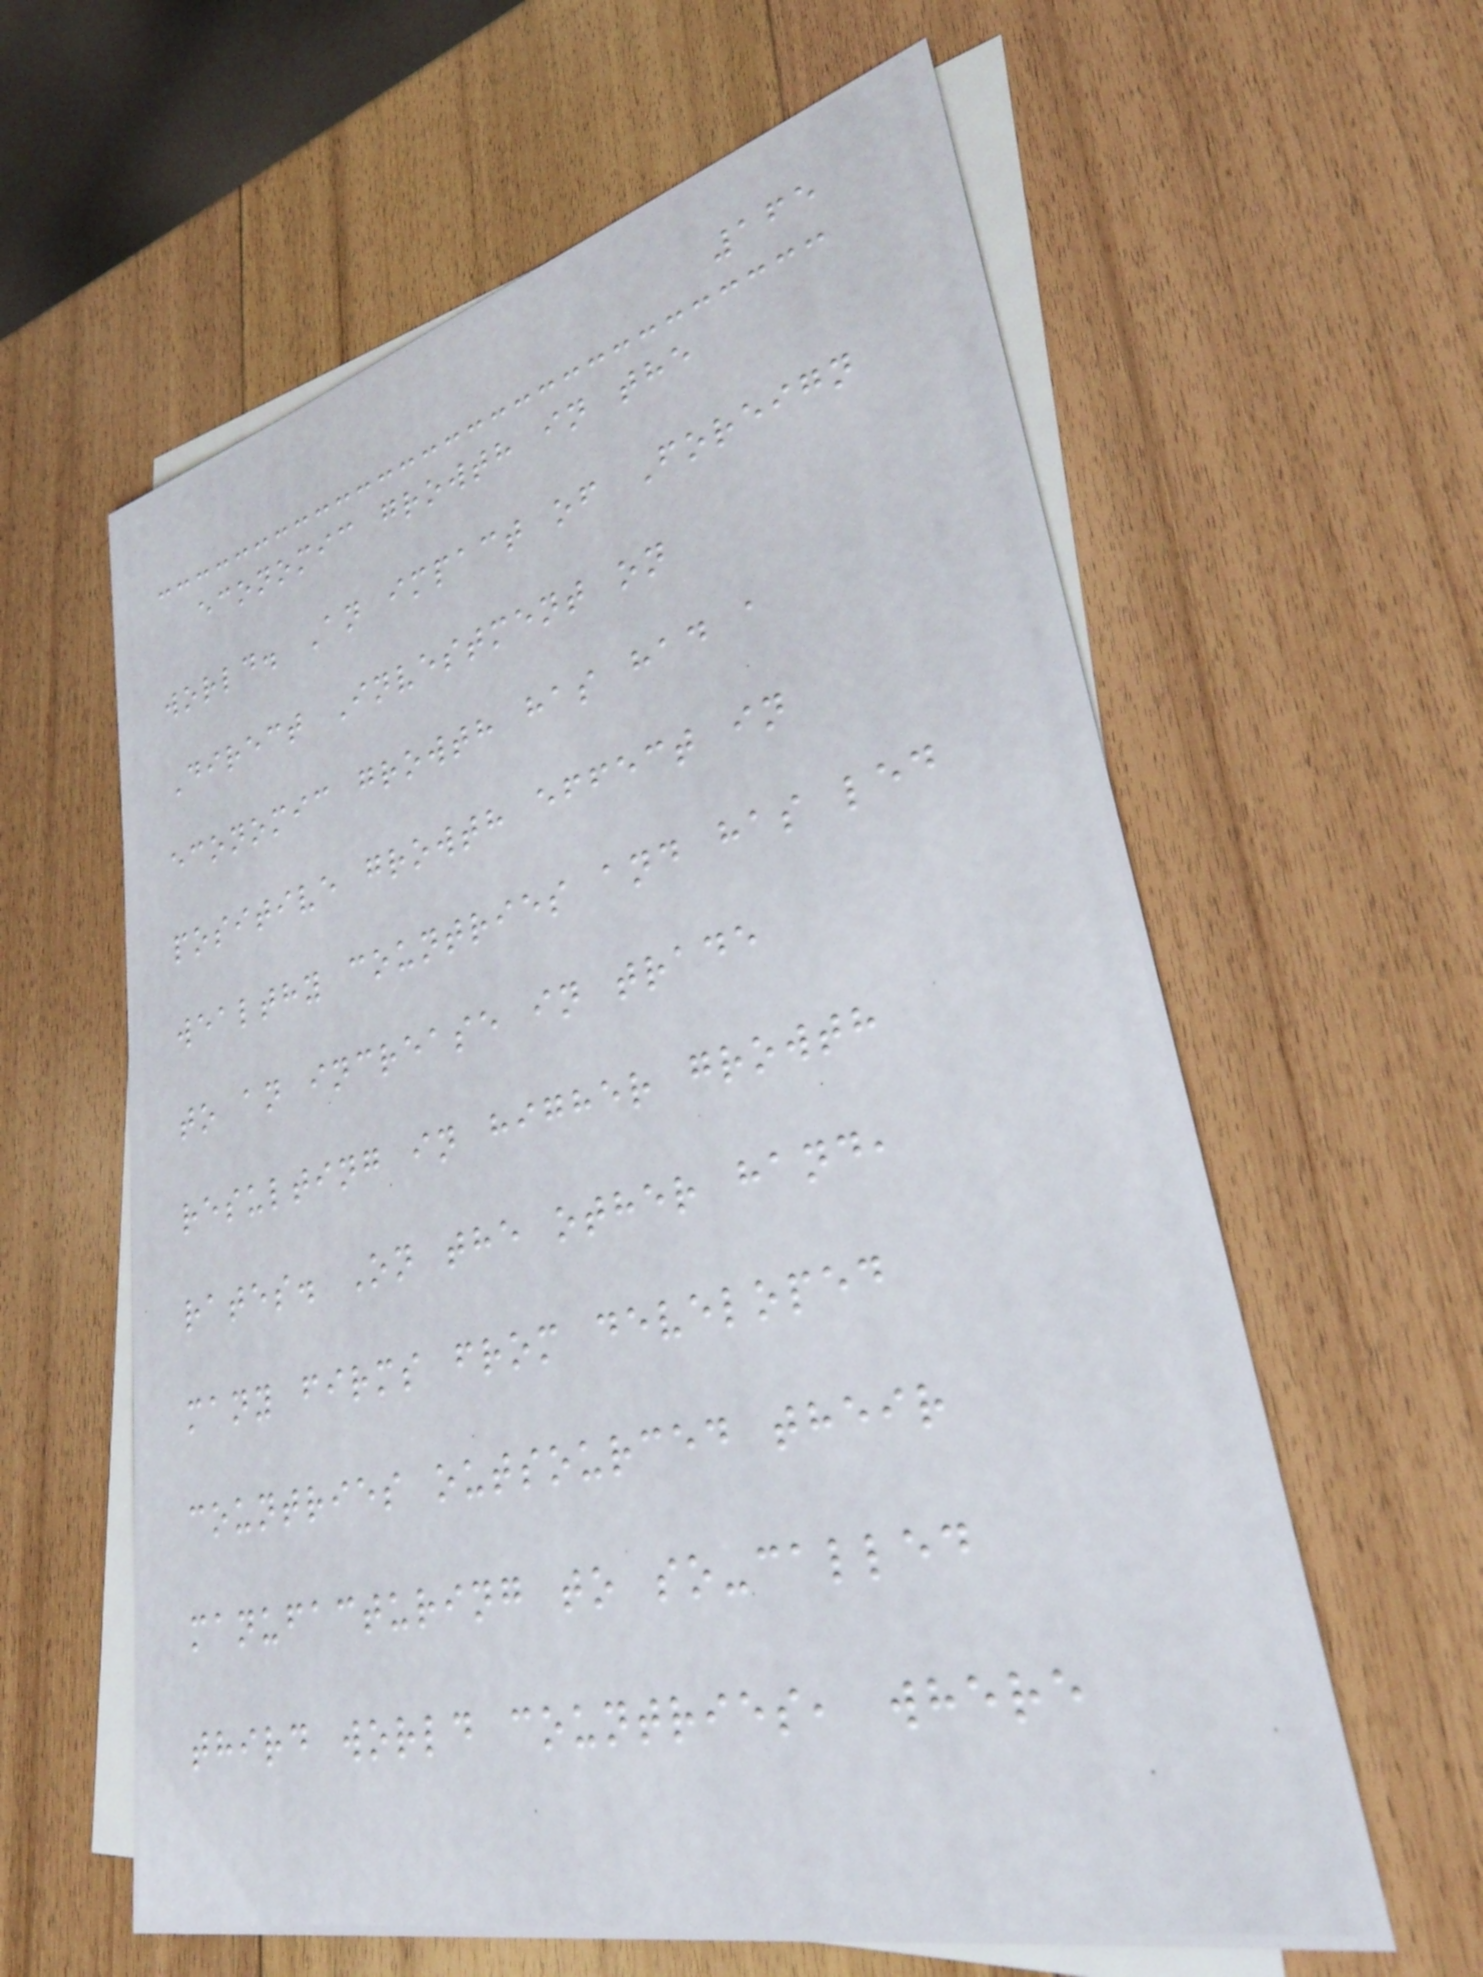165
economic growth in the
world. An impact of Foreign
Direct Investment on
economic growth has had a
positive growth effect in
wealthy countries and has led
to an increase in trade
resulting in higher growth
rates. On the other hand,
many firms from developed
countries outsourced their
manufacturing to so-called
third world countries, where
